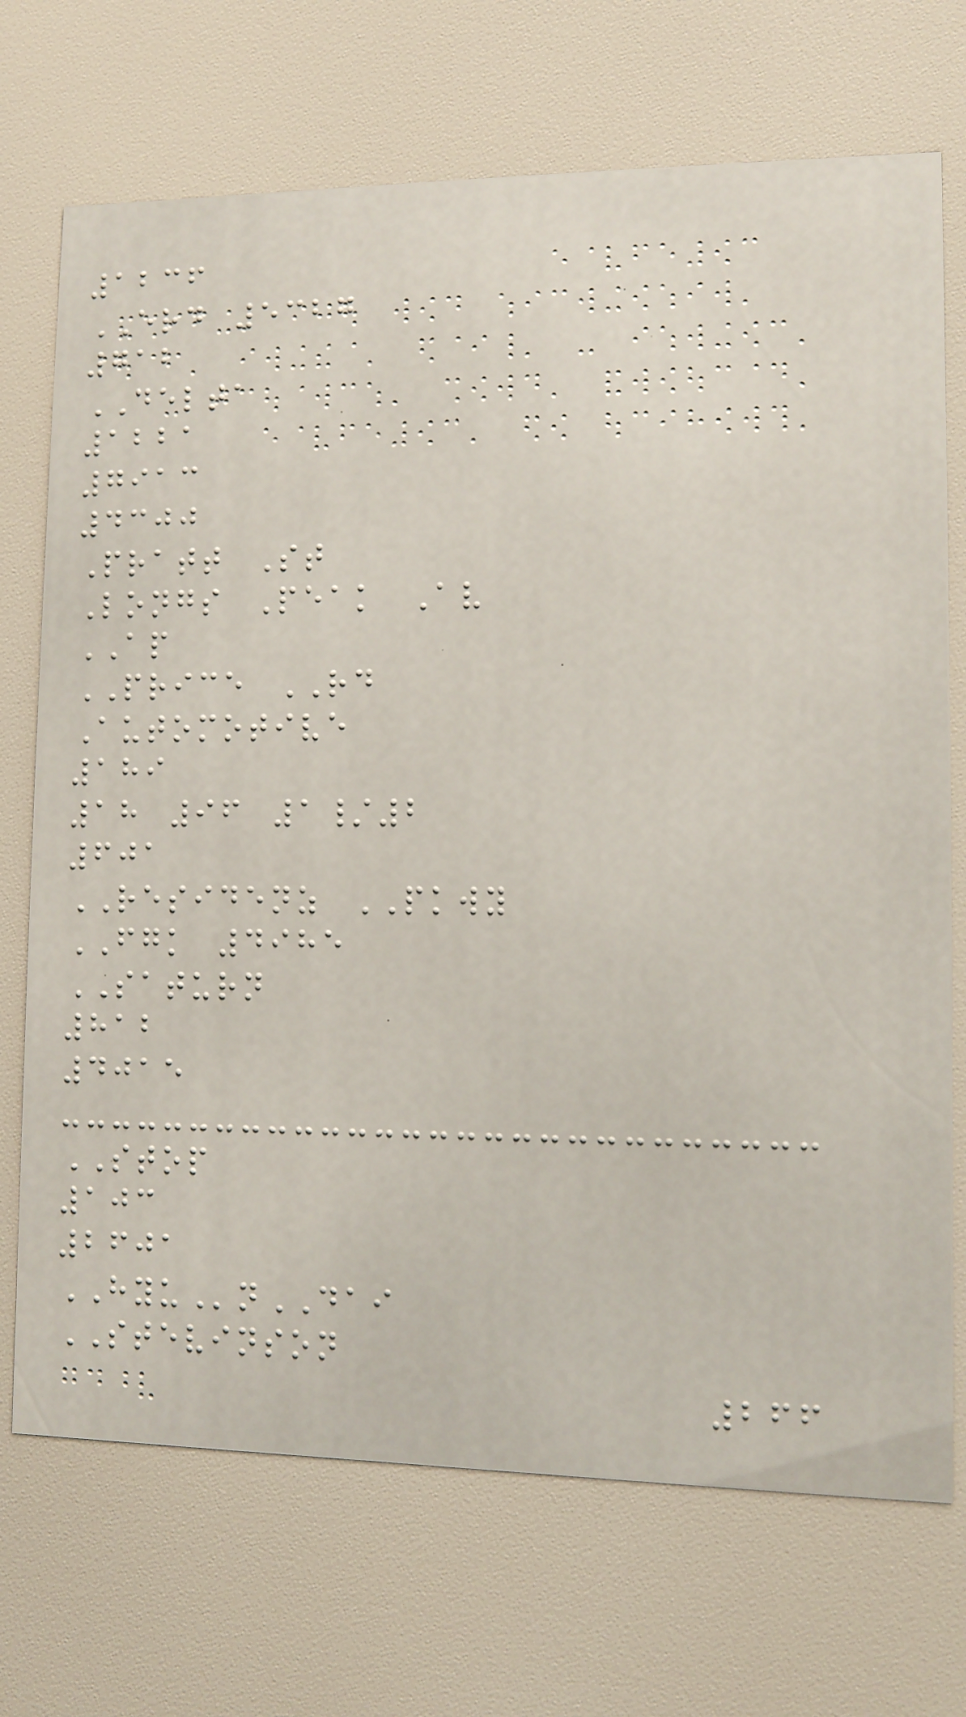1236
ERD 5327
712
DELTA
1221
7913
4300
Pratt St
Longs Peak Av
AP
PRICE RD
Automotive
189
18 96 1/2
601
RESIDENZ PKWY
FGK 4985
SATURN
812
4015
STOP
103
2601
HYUnDAI
STEVINSON
266
